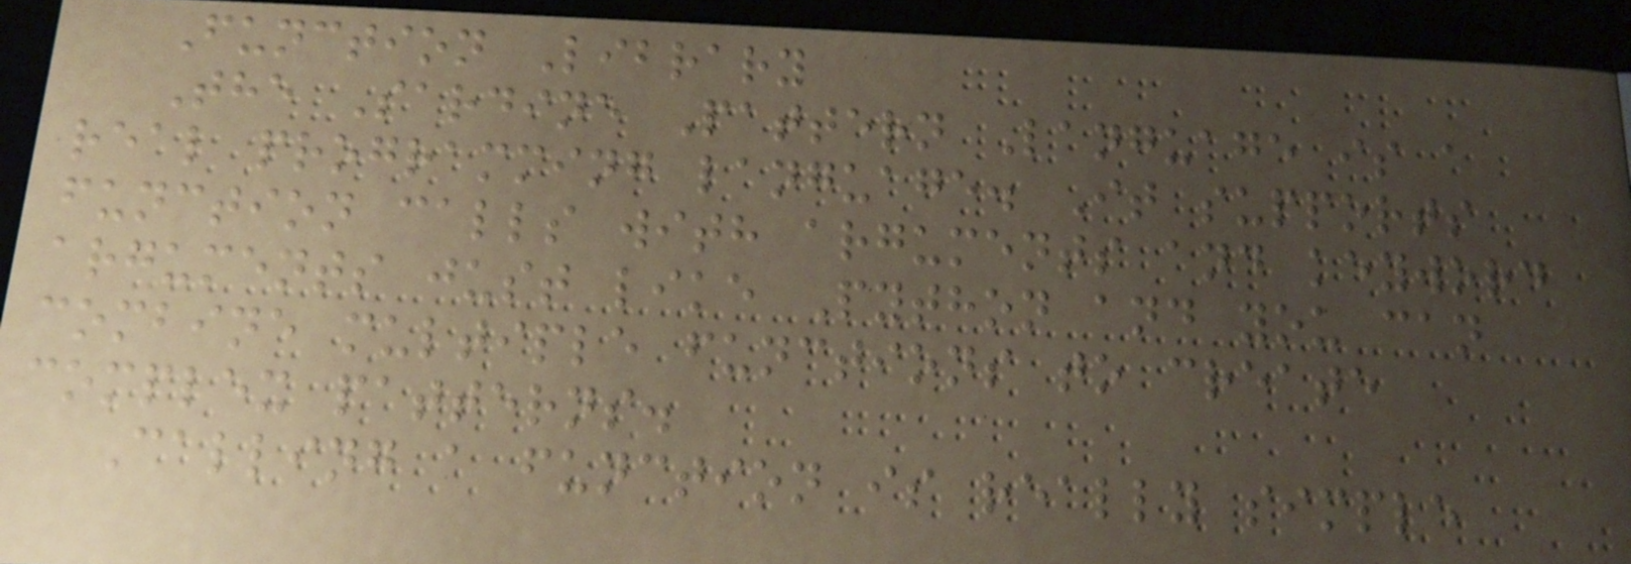Function Library
The Sardine Pattern Language is a
real programming language. It supports
function calls with arguments and keyword
arguments just like Python and you can
combine multiple functions to create
complex patterns.
Calling a function is really simple
